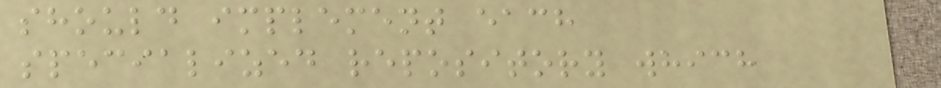should implement each
specialized repository which
